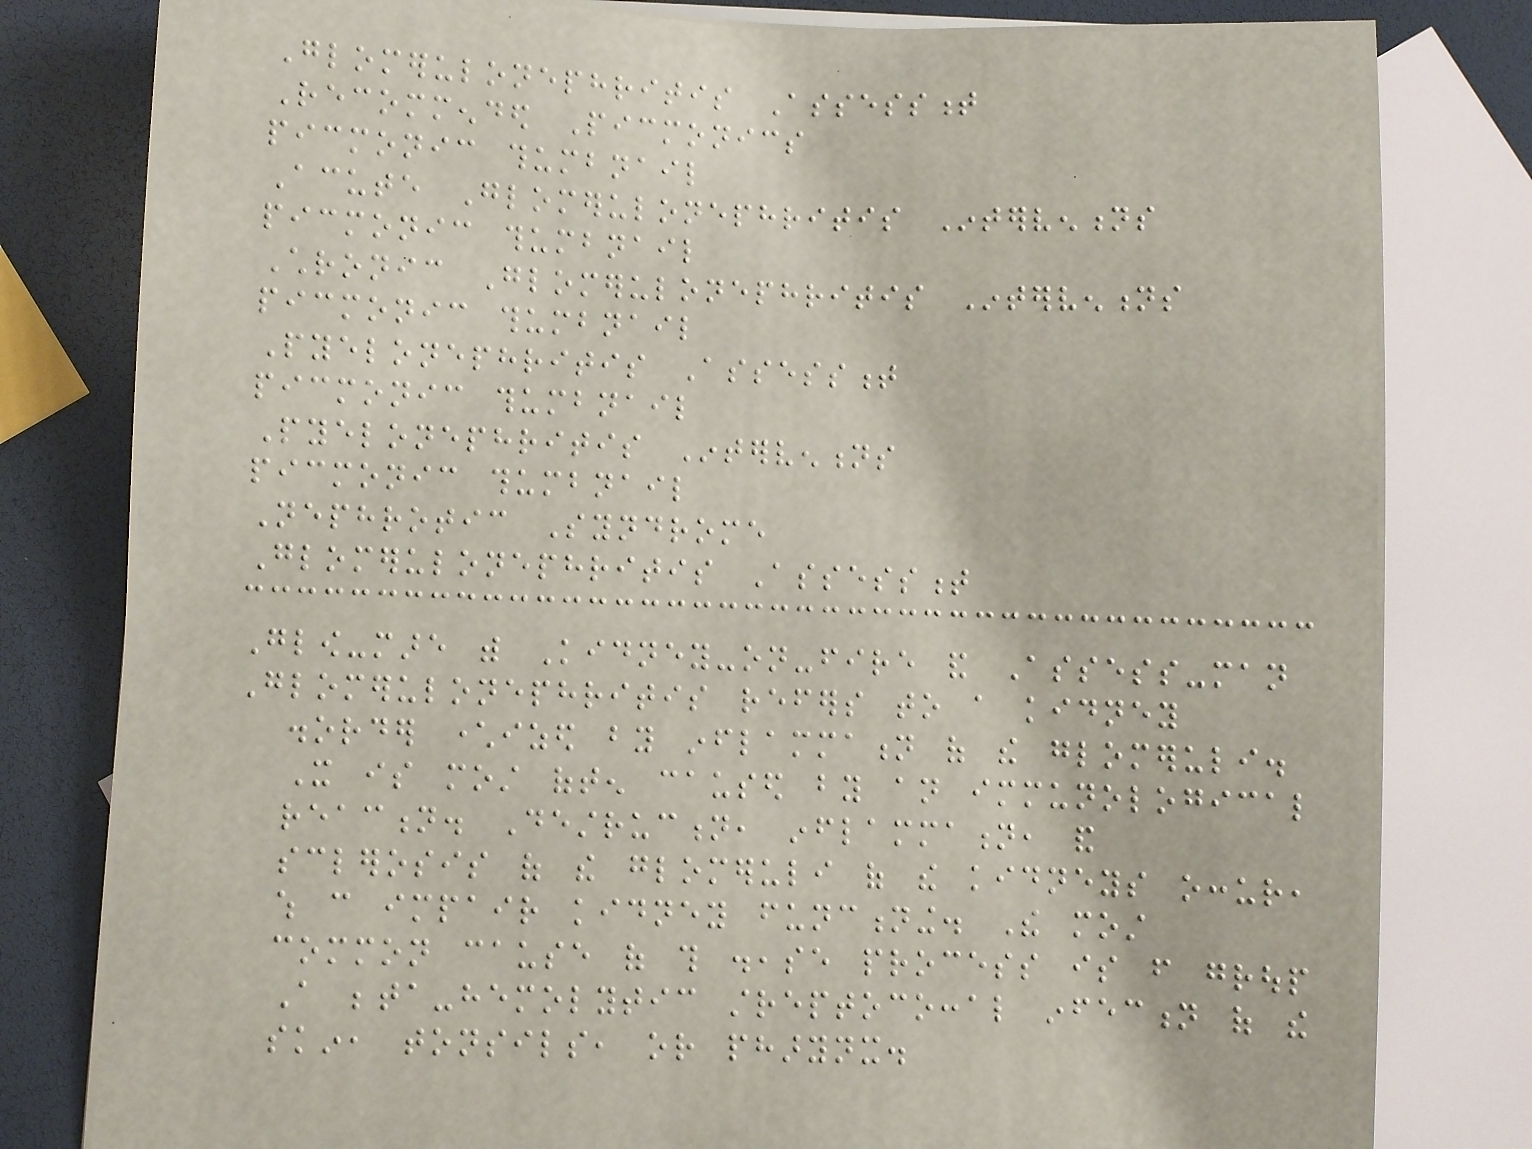Glomerulonephritis Assessment
Recommended Picmonics
picmonic thumbnail
Acute Glomerulonephritis Interventions
picmonic thumbnail
Chronic Glomerulonephritis Interventions
picmonic thumbnail
Pyelonephritis Assessment
picmonic thumbnail
Pyelonephritis Interventions
picmonic thumbnail
Nephrotic Syndrome
Glomerulonephritis Assessment
Glow-mare with Kidney-on-fire and Assess-man
Glomerulonephritis refers to a kidney
disorder characterized by inflammation of the glomeruli.
It is most often caused by an immunological
reaction. Destruction, inflammation, and
sclerosis of the glomeruli of the kidneys occur,
which can impair kidney functioning. The most
common cause of this disease process is from group
A beta-hemolytic streptococcal infection of the
skin, tonsils, or pharynx.
